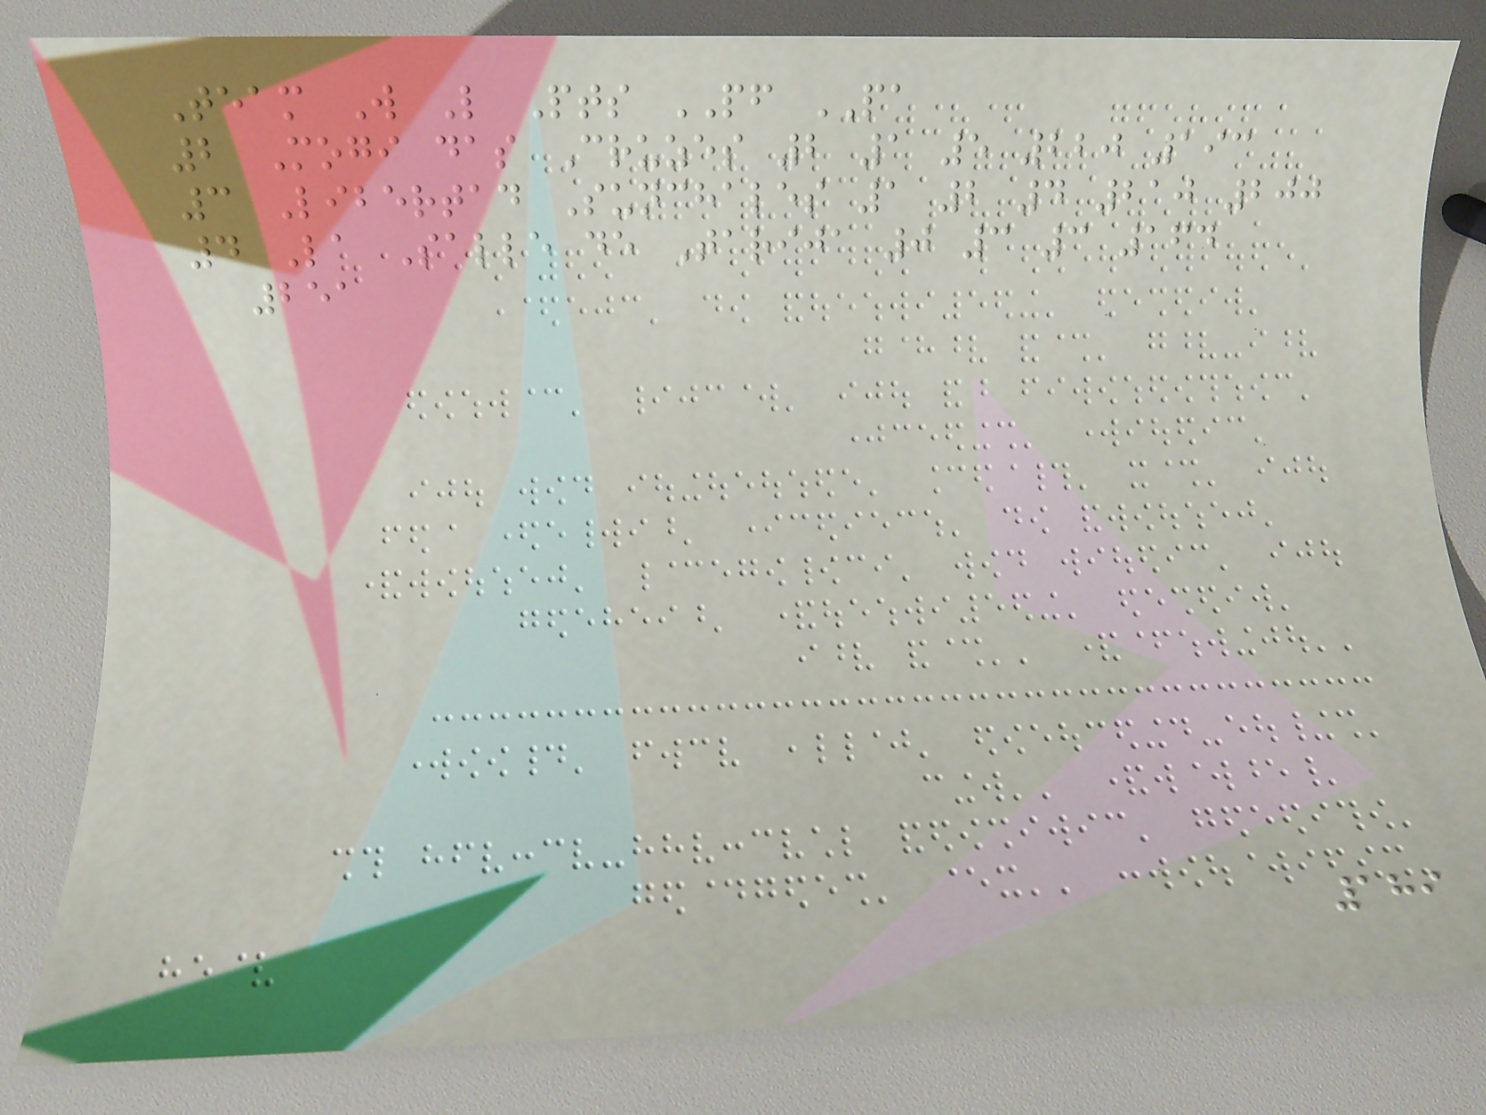Team W L Pts PF PA
2 Mogi das Cruzes 2 1 5 220 193
3 Libertad Sunchales 1 2 4 210 200
4 La Salle de Tarija 0 3 3 164
251
189
